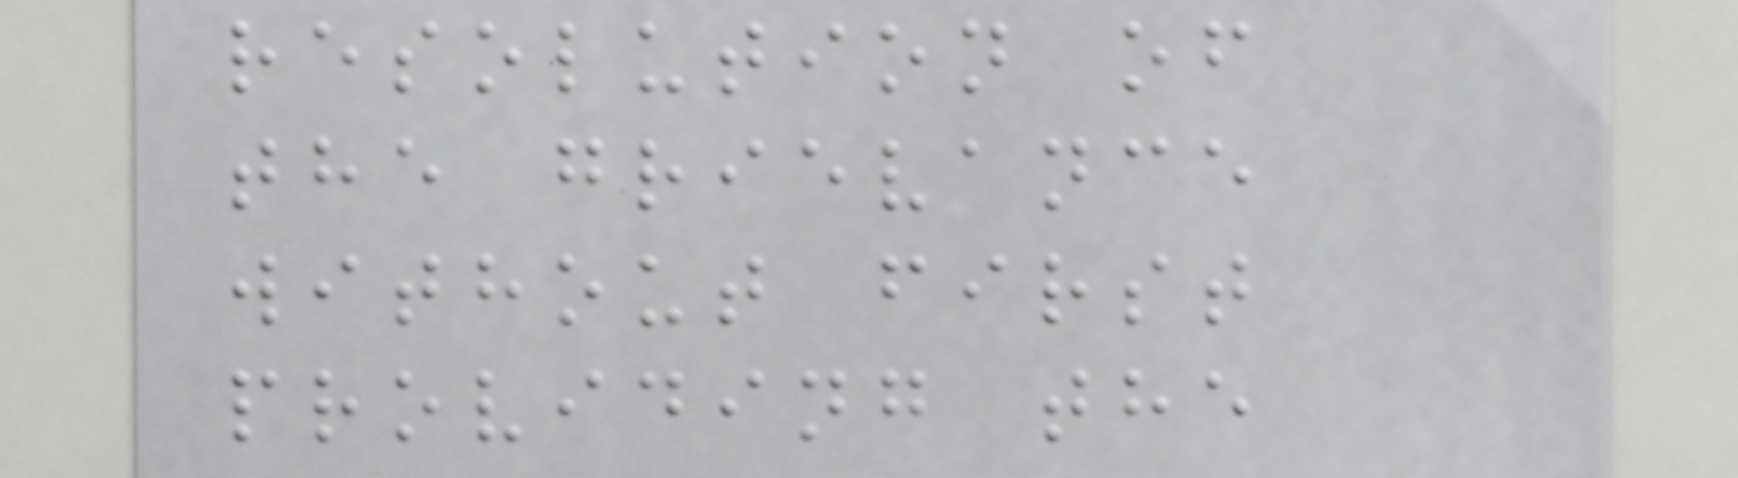resolution of
the grievance
without first
providing the
